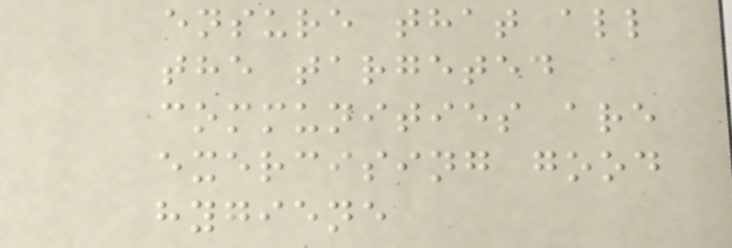ensure that all
the targeted
communities are
exercising good
hygiene
